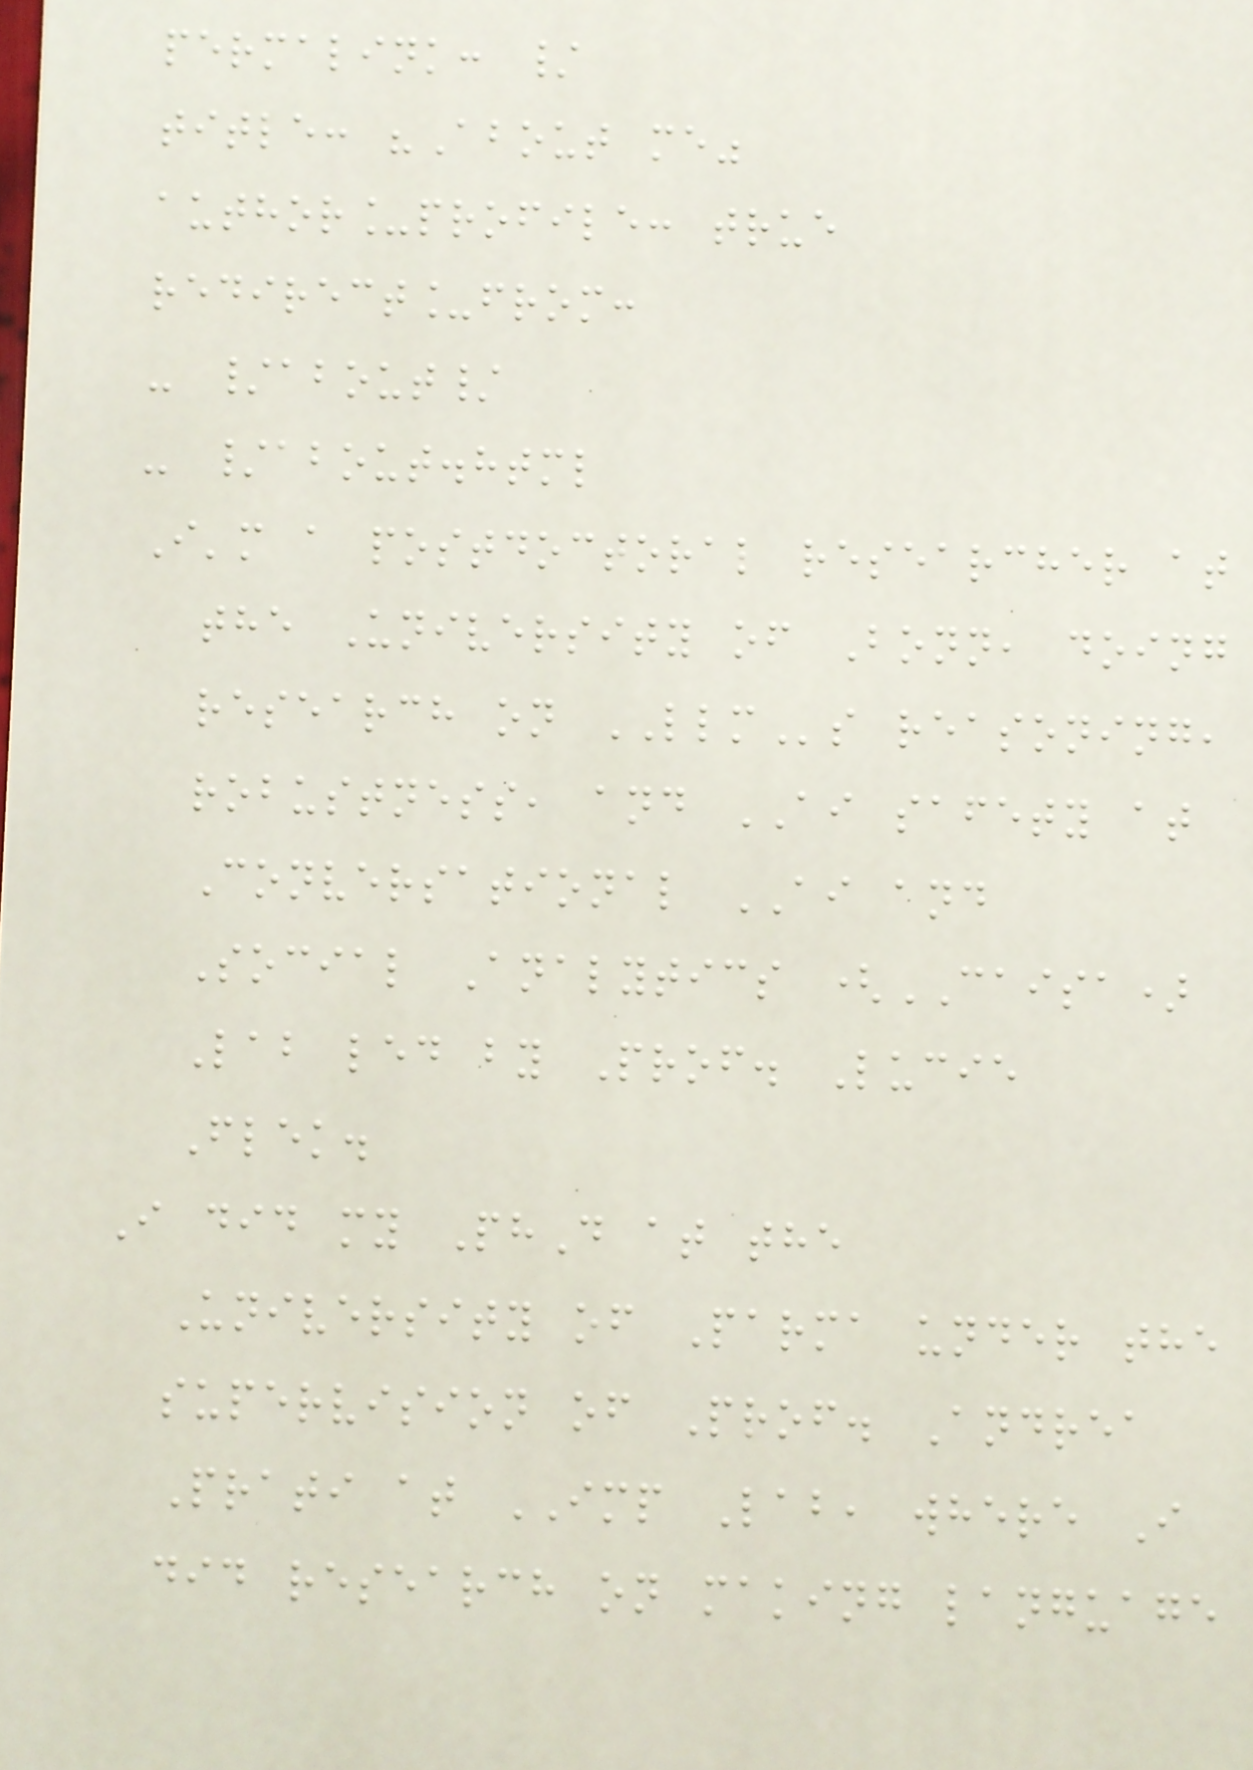permalink: /
title: "About me"
author_profile: true
redirect_from:
- /about/
- /about.html
I'm a postdoctoral researcher at
the University of Bonn, doing
research on LLMs reasoning,
robustness, and AI safety at
Conversational AI and
Social Analytics (CAISA)
Lab led by Prof. Lucie
Flek.
I did my PhD at the
University of Parma under the
supervision of Prof. Andrea
Prati at IMP Lab, where I
did research on making language
